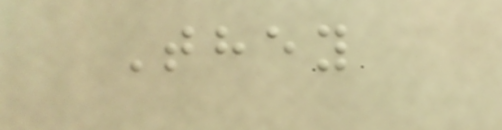They
